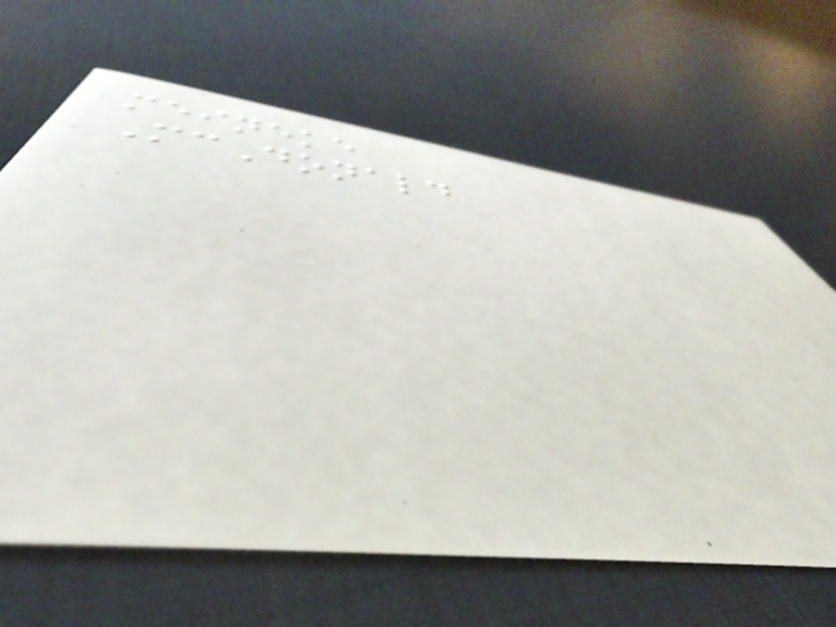meineke
McDonald
